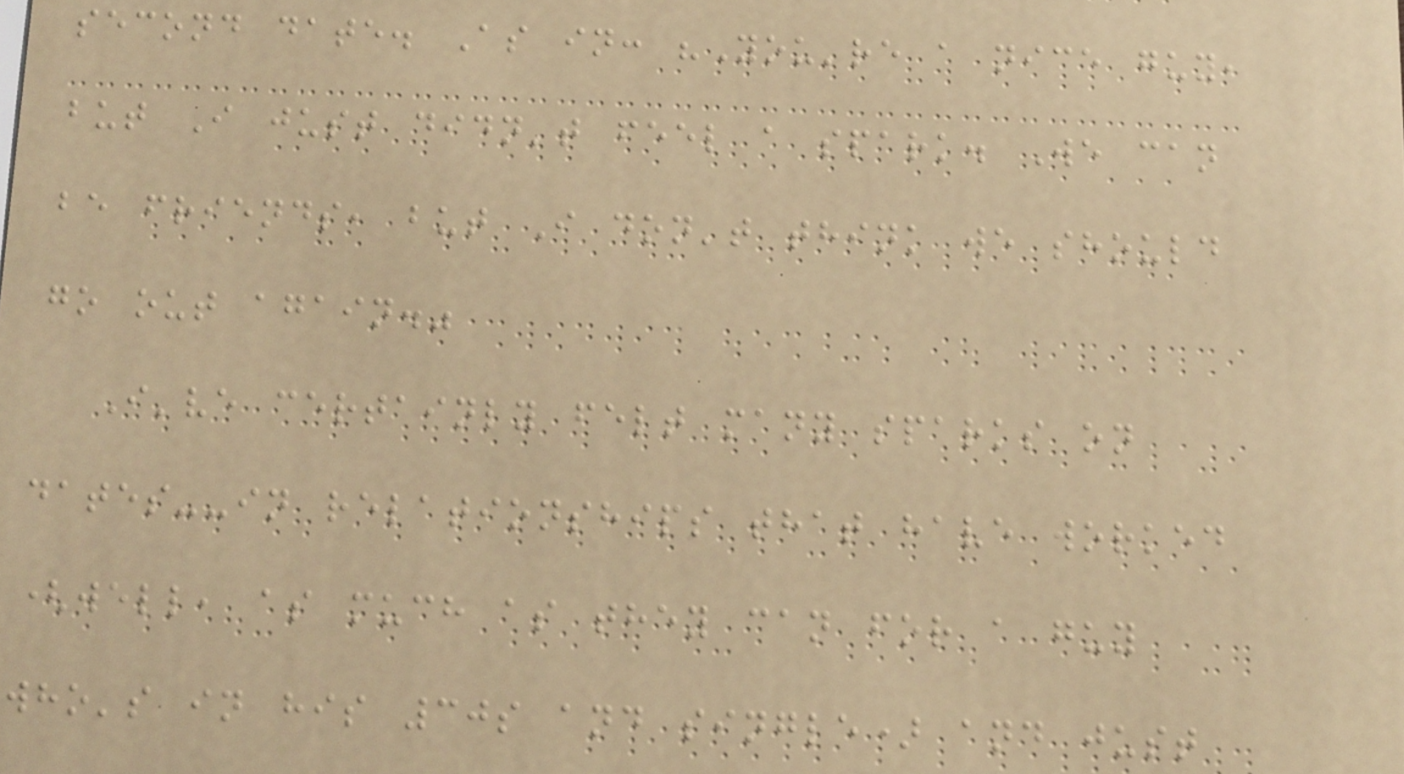second date. As in: "You're a nice guy,
but I just didn't feel a spark. We can
be friends, but I don't think we should
go out again."
I've certainly felt many sparks on
dates--in relationships that have worked
(well, as much as they can for a guy
who's in his 30s and single) and just
